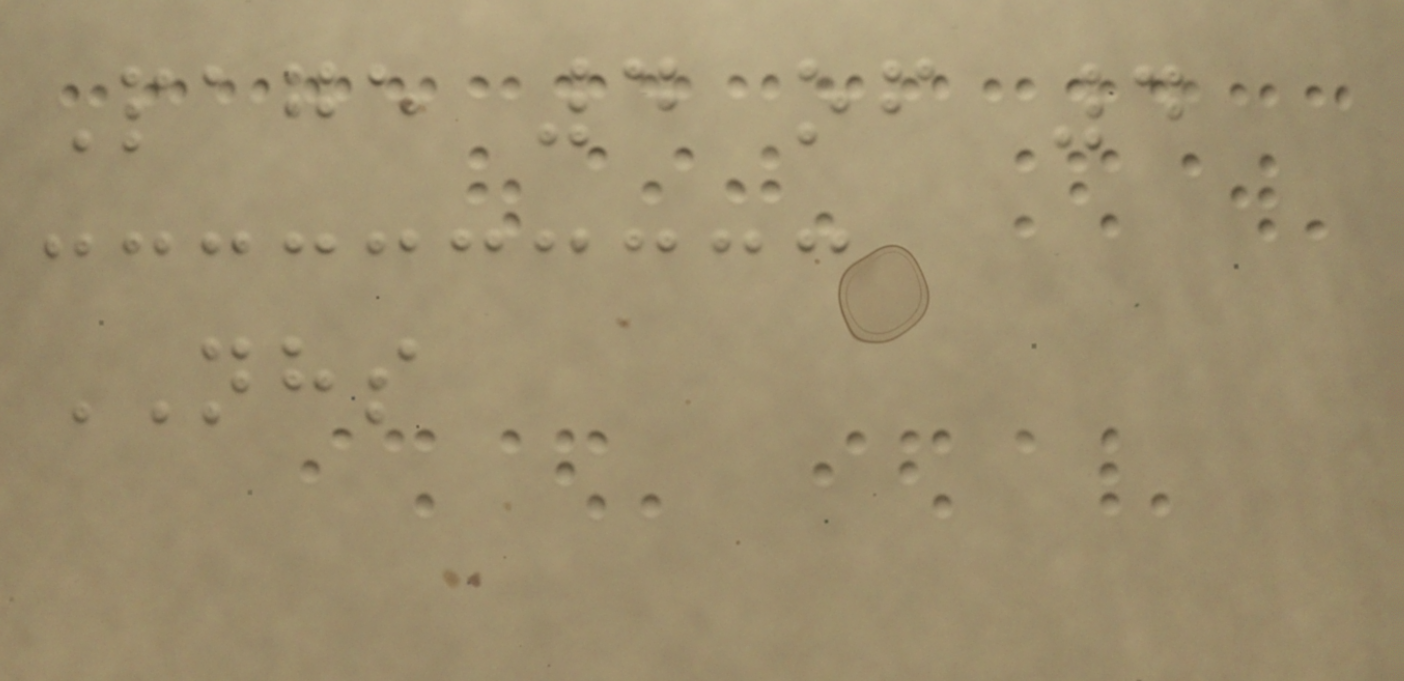Page 4 of 4
NHS
